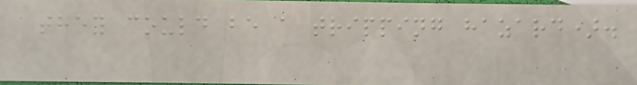they could be a tripping hazard).
